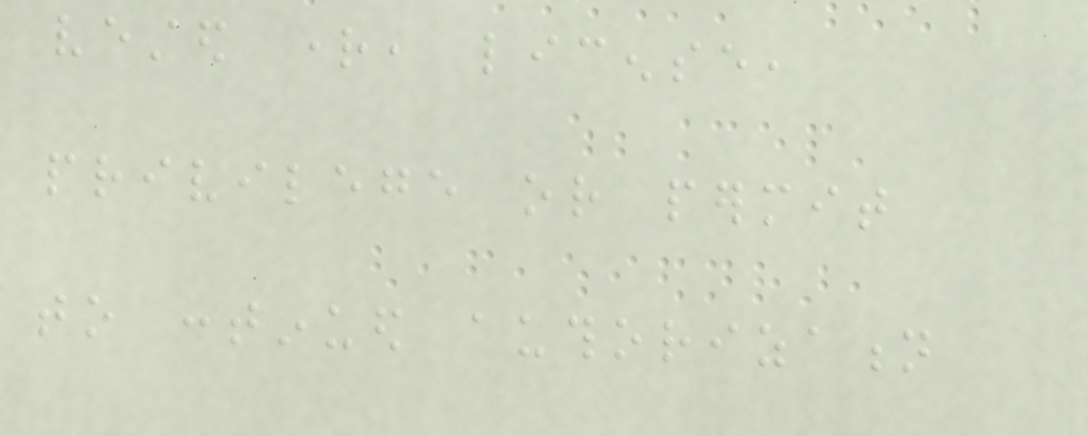vested right, license,
privilege or permit
to continued authorization
